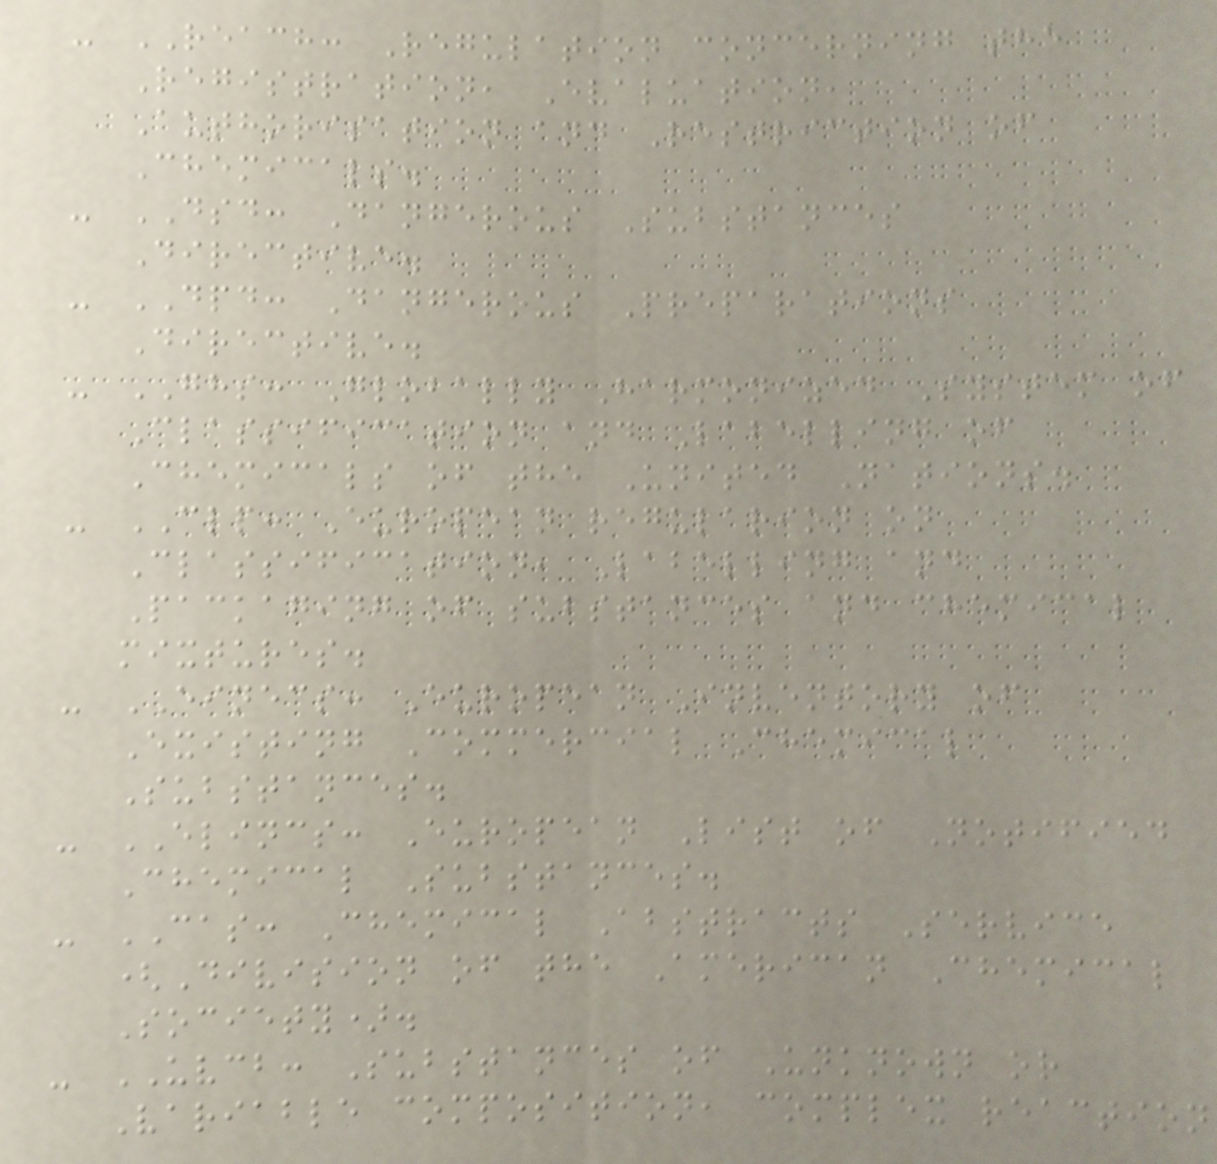- REACH: Regulation concerning the
Registration, Evaluation,
Authorisation and Restriction of
Chemicals.
- DSD: Dangerous Substances
Directive.
- DPD: Dangerous Preparations
Directive.
- GHS: Globally Harmonized System of
Classification and Labelling of
Chemicals of the United Nations.
- CLP: European regularion on
Classification, Labelling and
Packaging of substances and chemical
mixtures.
- EINECS: European Inventory of
Existing Commercial Chemical
Substances.
- ELINCS: European List of Notified
Chemical Substances.
- CAS: Chemical Abstracts Service
(Division of the American Chemical
Society).
- UVCB: Substances of Unknown or
Variable composition, complex reaction
